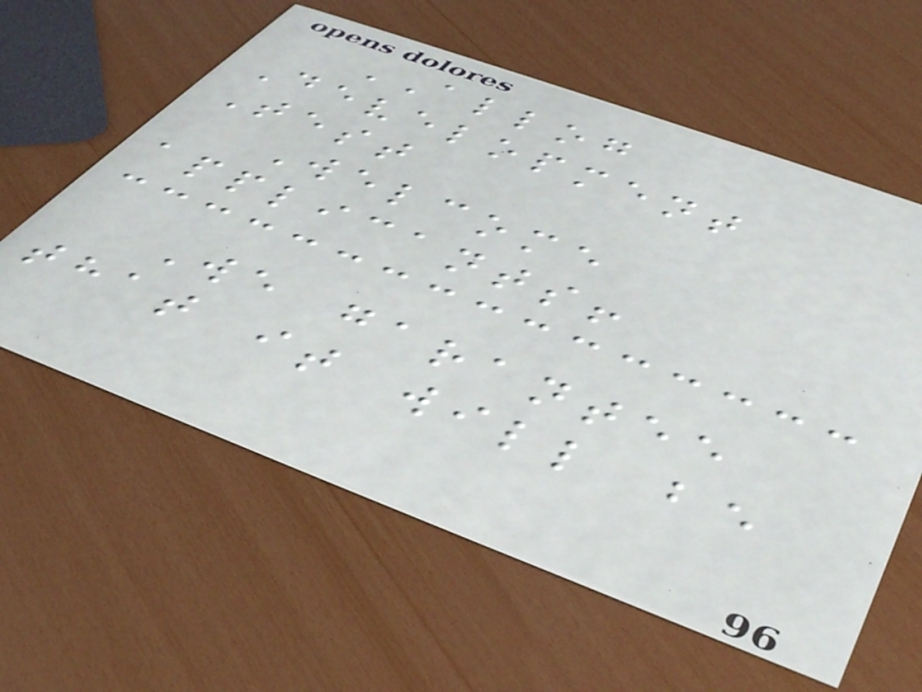ALLOG
Development
Test
Welcome
applicants!
We garantee
that it will be
